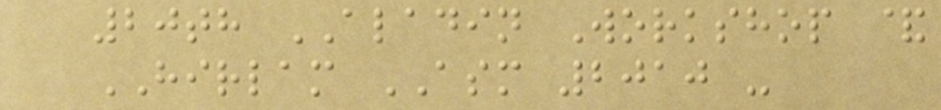20th ALADIN Workshop &
HIRLAM ASM 2010 -
